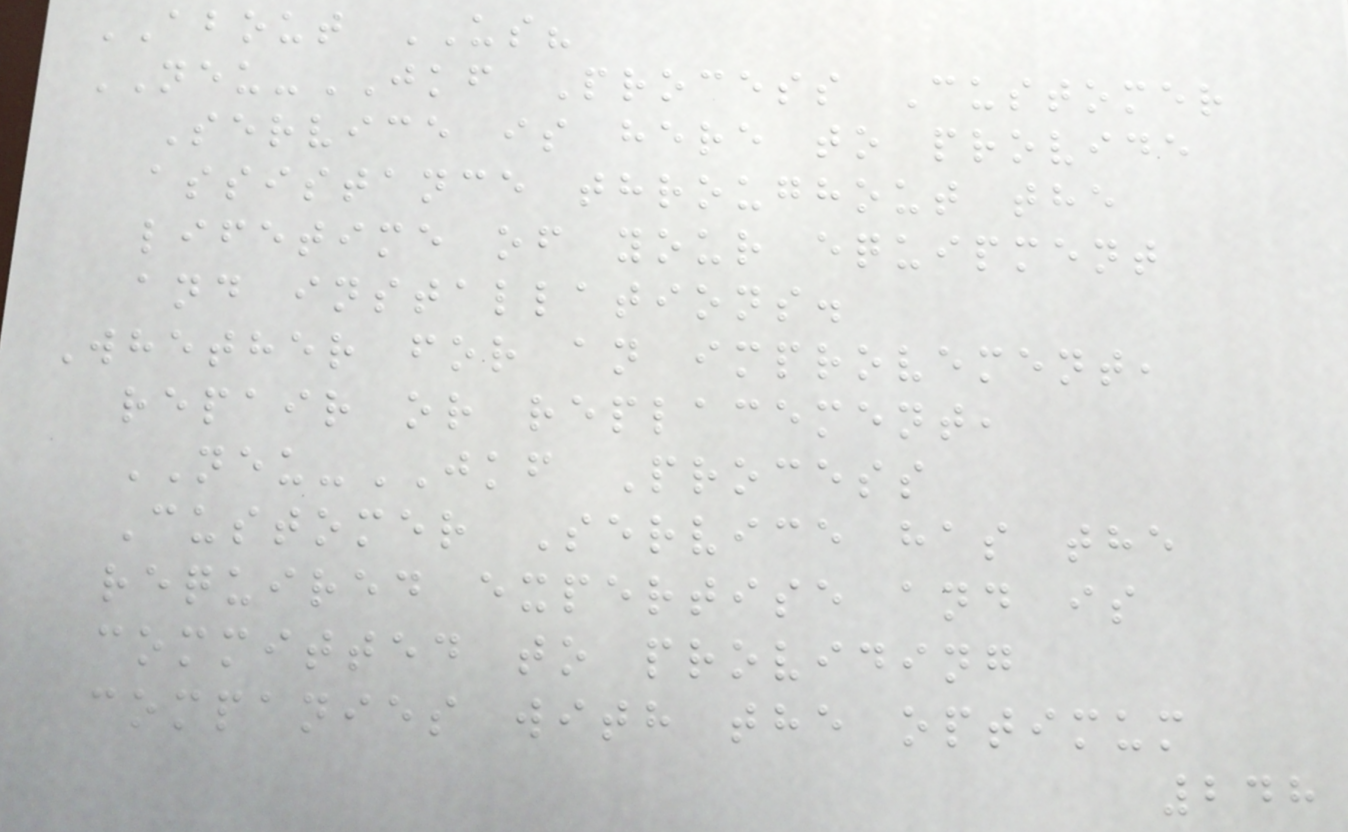ABOUT US?
NEU-JKF Process Customer
Service is here to provide
assistance throughout the
lifetime of your equipment
and installations.
Whether for an improvement,
repair or replacement,
NEU-JKF Process
Customer Service has the
required expertise and is
committed to providing
companies with the optimum
248
